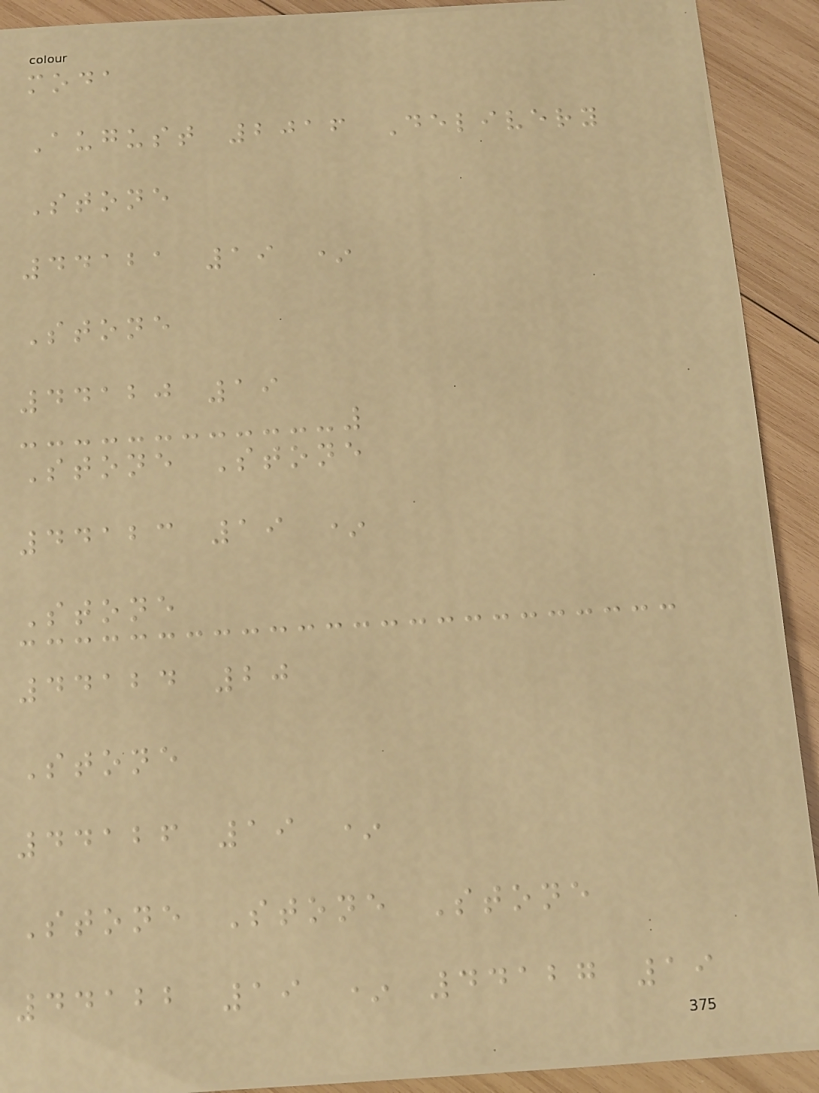moda
August 2016 Delivery
Stone
44121 19 *
Stone
44120 19
Stone Stone
44123 19 *
Stone
44124 20
Stone
44126 19 *
Stone Stone Stone
44122 19 * 44127 19
